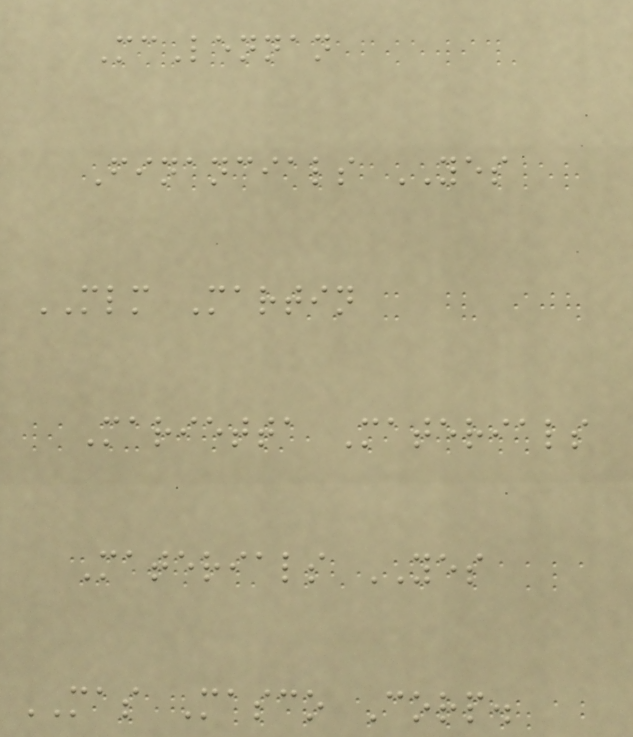McLennan
Financials YES
MLM Martin
Marietta Materials
Materials YES
MAS Masco Corp.
